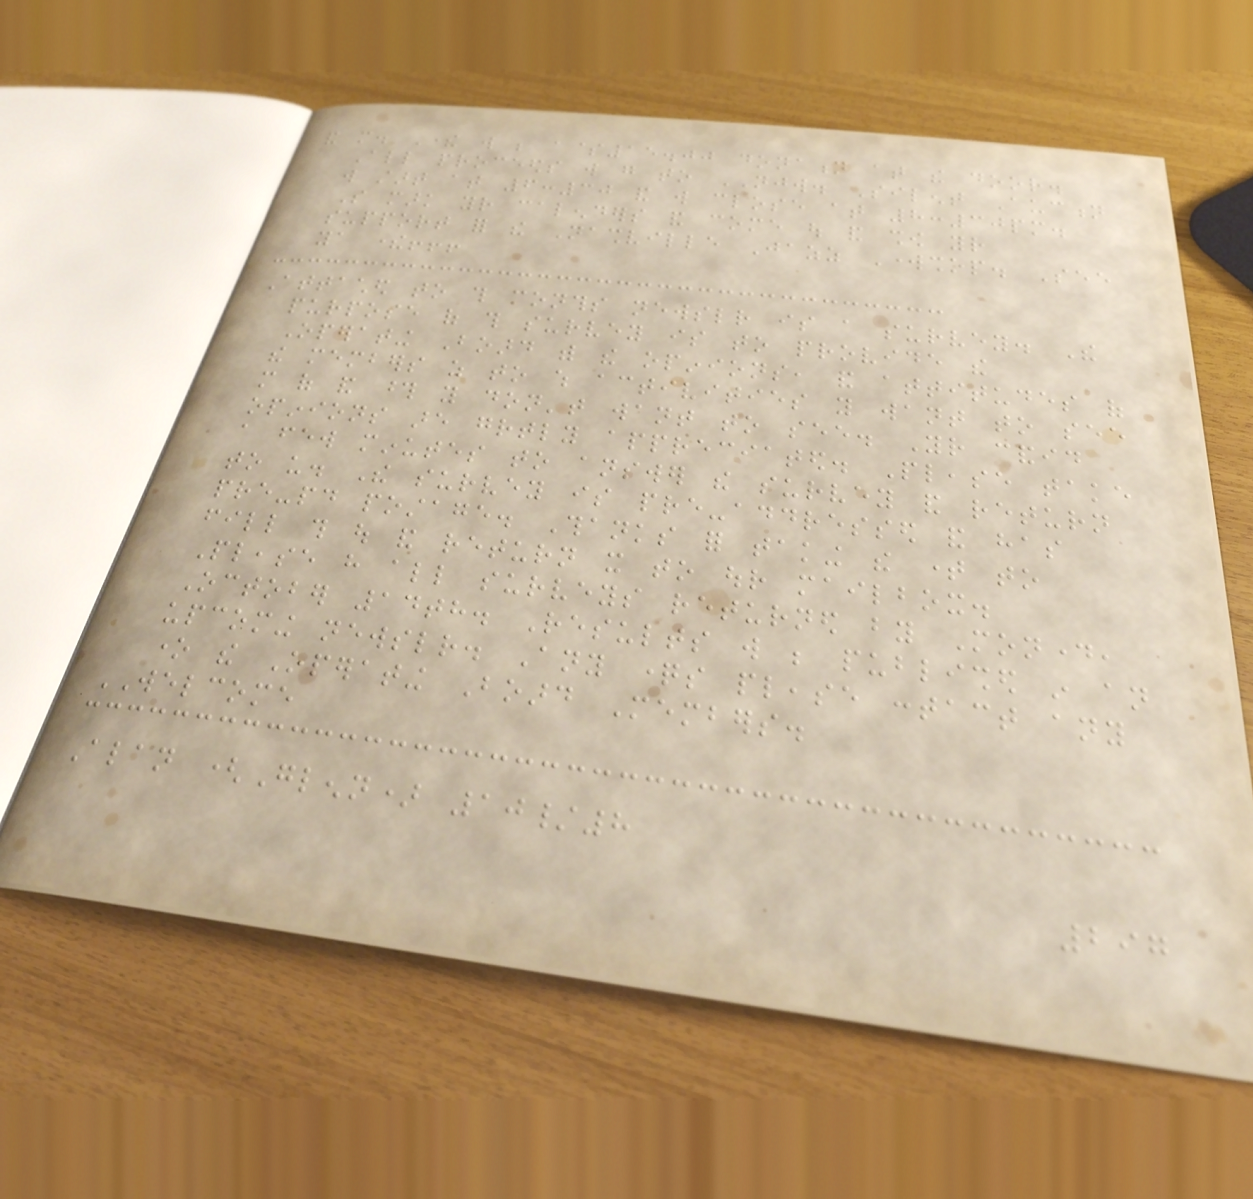and more. There will be a$15.00 donation at the door.
All proceeds will go to NJW. Silent Auction
will start at 6:30 and will close at 8:30pm.
So mark your calenders and come out and show your
support for the Nashville Jazz Workshop. See
ya there!!!
Attached to this months newsletter is a survey. The
purpose of this survey is to provide the
Operating Board with the opinions, and attitudes of
the members as to which activities you want to see
more of and those you don't want to see. Your candid
opinions are greatly appreciated. Please take
a few minutes to answer the survey and return
to us. The survey is pre-addressed and has
pre-paid postage. Thanks for taking the time to
fill this out and return it to our mailbox.
Please have all surveys returned by Monday,
October 14th. Results will be published in an
upcoming newsletter. Any questions please contact any
one the Operating Board Members.
WELCOME
Alan (Glenn) 10/8
297
